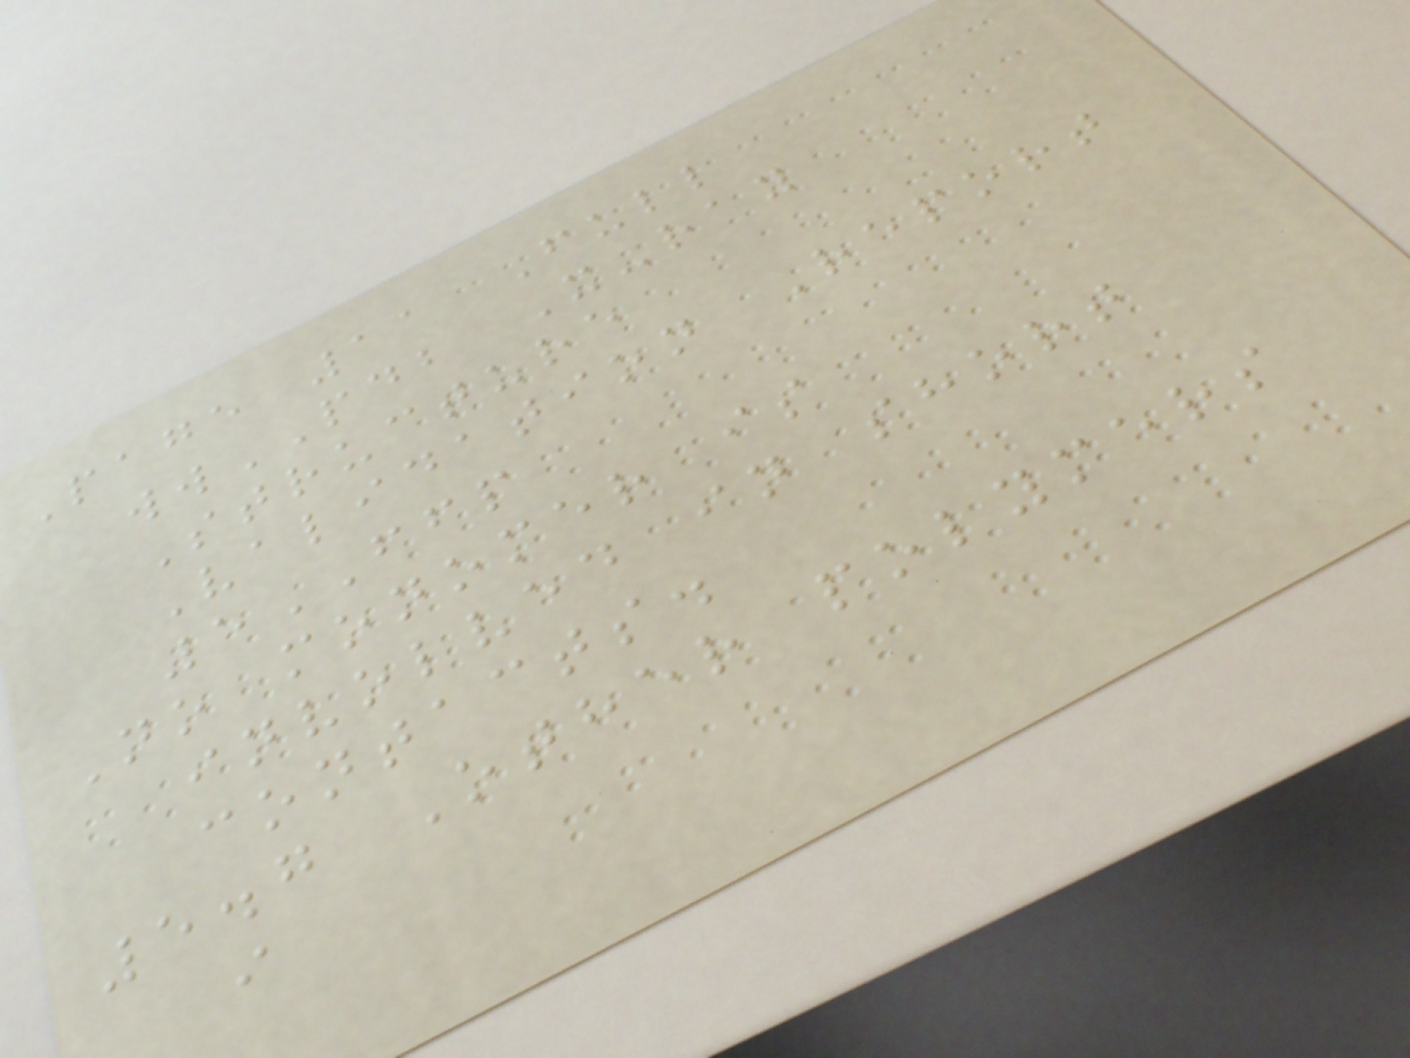Page 11 Full
wwPDB X-ray
Structure
Validation Report
5FFP
No monomer is
involved in short
contacts.
5.7 Other polymers
i
